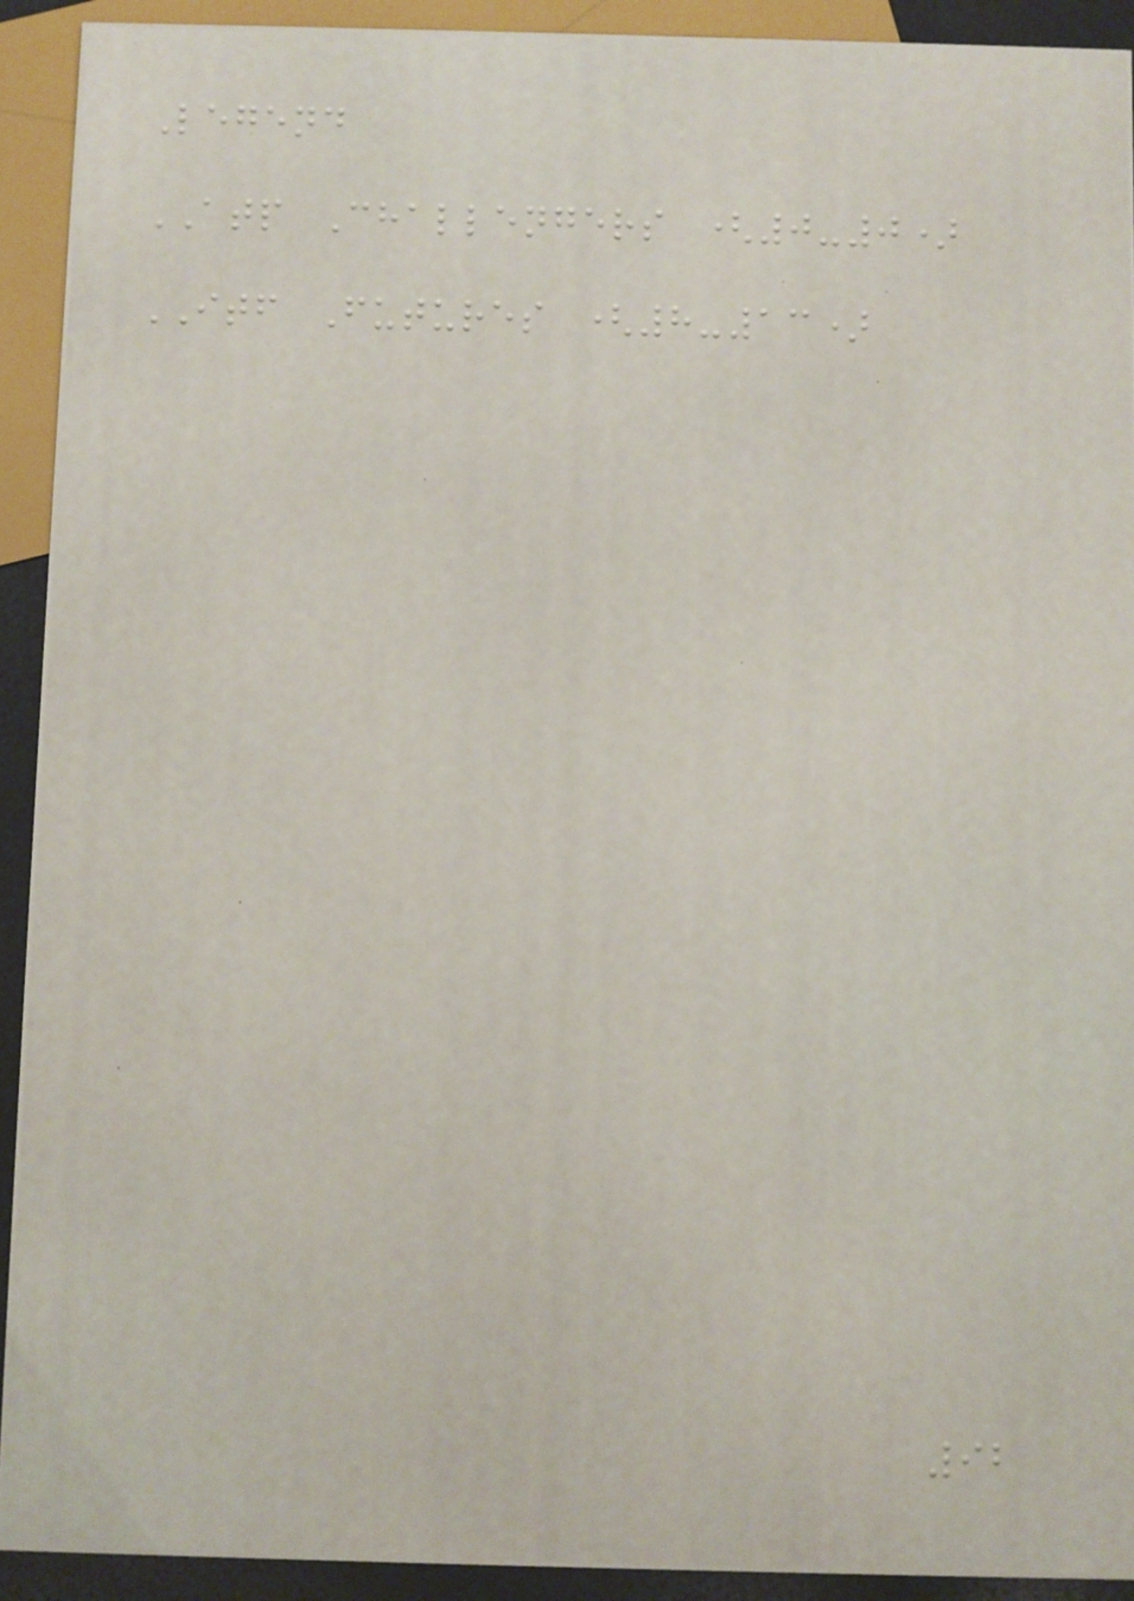Legend
ATP Challengers (0-0)
ITF Futures (8-13)
92
